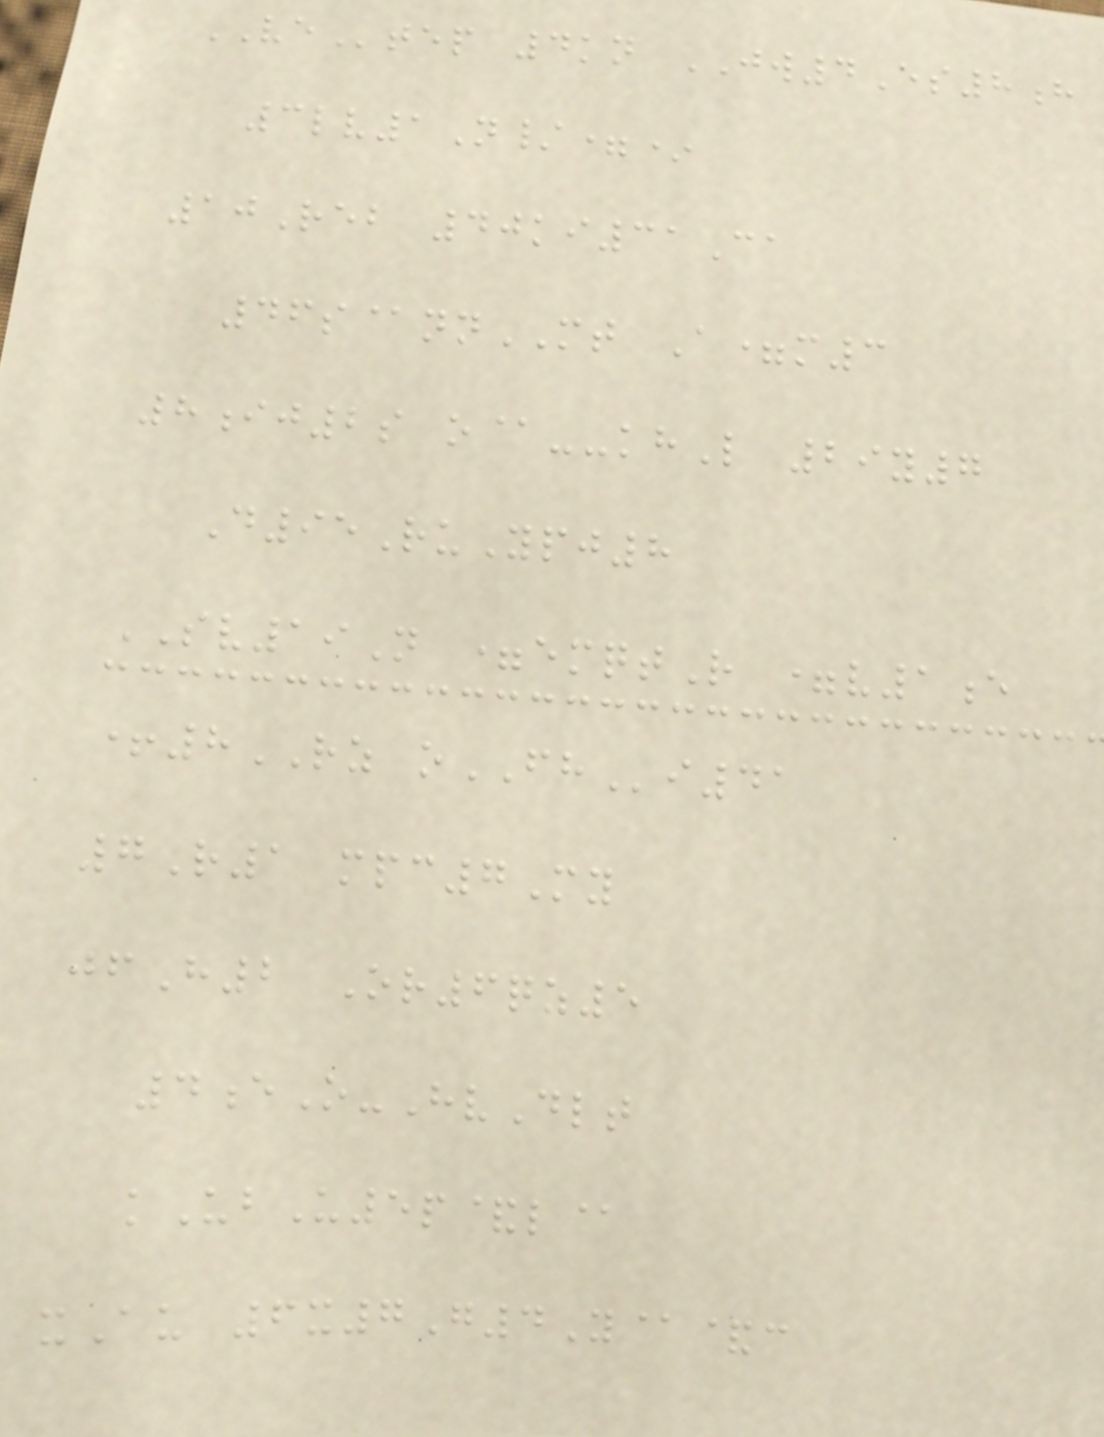VEtep 4kn JW4Es8h
3lv1N/=*
10Reb 40ki31Ca
46s@nnMT A=m3
8ij2s o@--khL 29y7
D95RuYpj8
SV19N =emqtR =v1e
+8RZ oFHi41
7R1 mpc7My
jfH2 Or6qz5
4eO-HvDlt
kUbU5p&l@
xAu 6x7G4Y@&c
